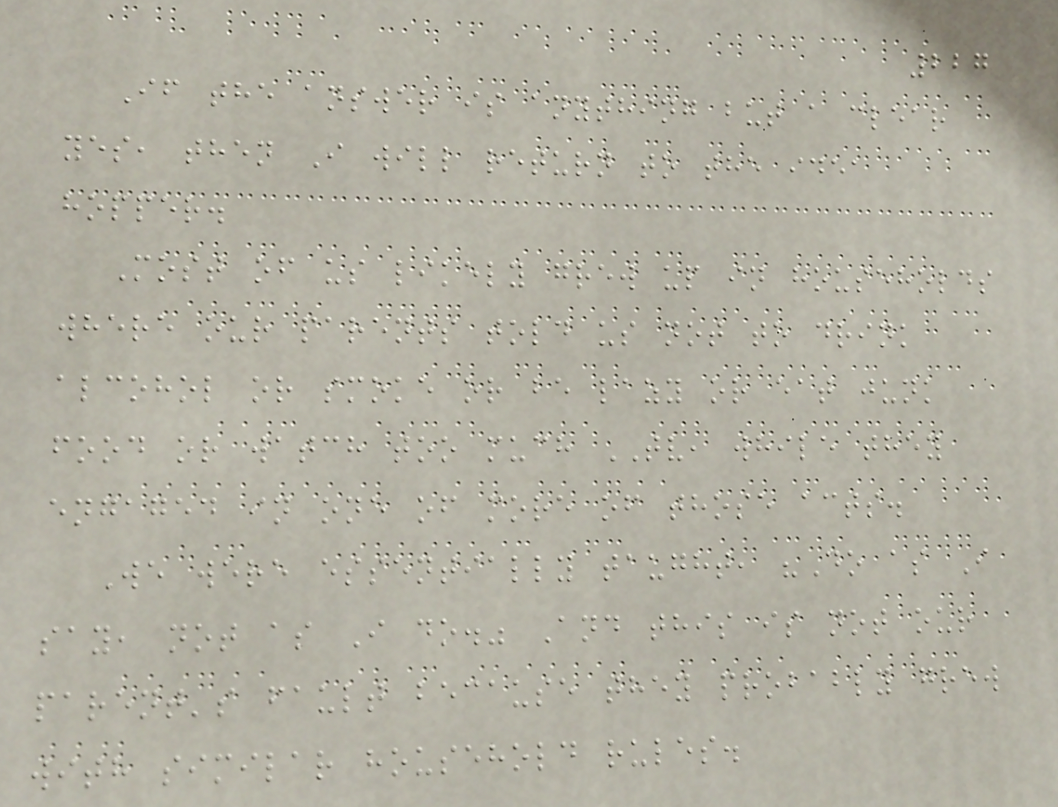227
If the answer is anything but a clear
yes, then I will return to the idea
hopper.
Most of us likely grew up in households
where our parents told us not to drink
alcohol or smoke or be lazy or eat junk
food or watch too much TV, while they
engaged in one of more of those acts.
We were essentially taught, "Do as I
say, not as I do." And this is not our
parent's fault because they probably grew
with similar household rules.
